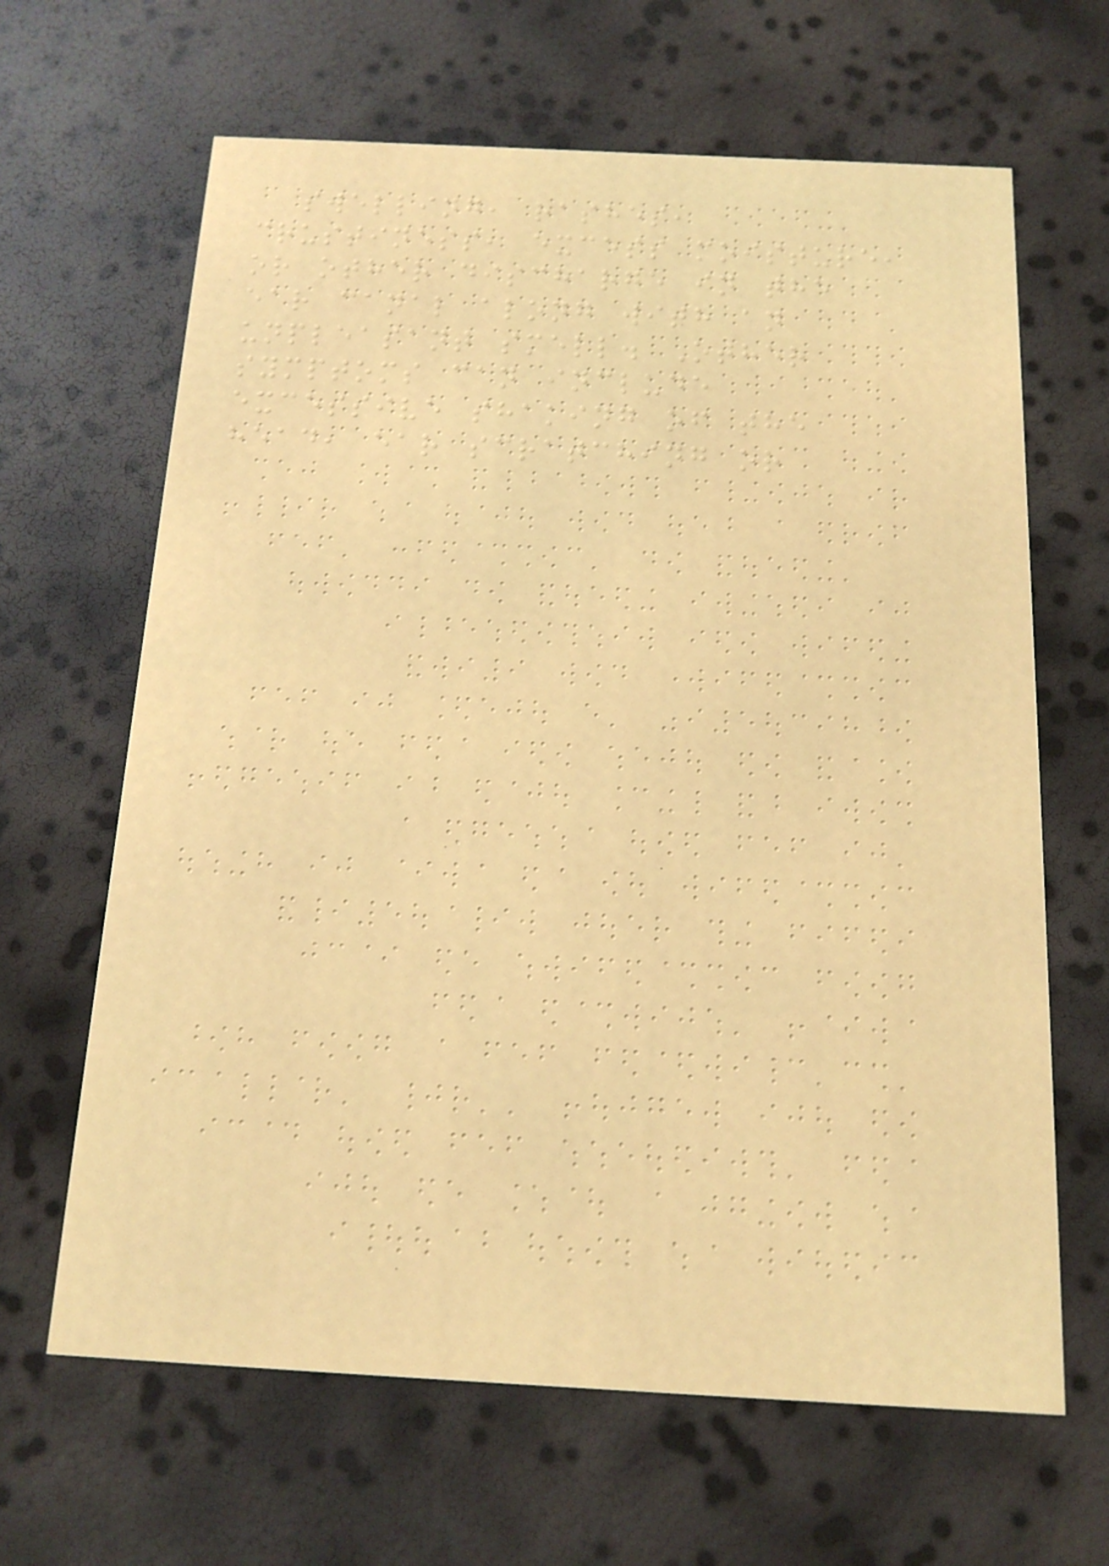swelling, rashes,
crustiness, excess moisture,
or other discharge in the
ear canal along with an
unpleasant smell. Other
symptoms can include
excessive shaking of the
head, ear scratching or
